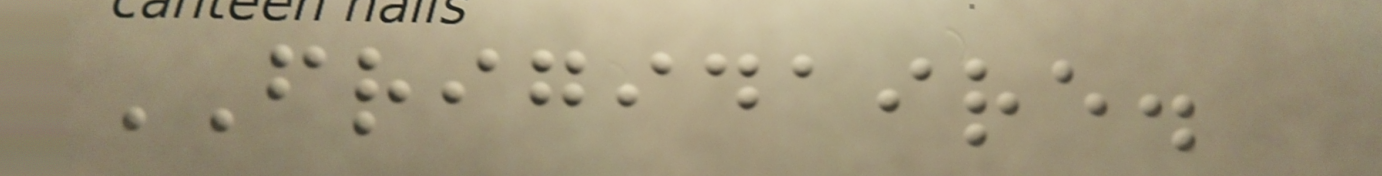FRIGIDAIRE.
